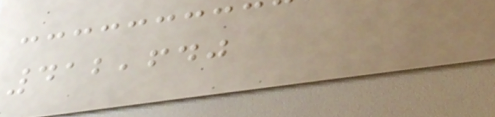412,640
